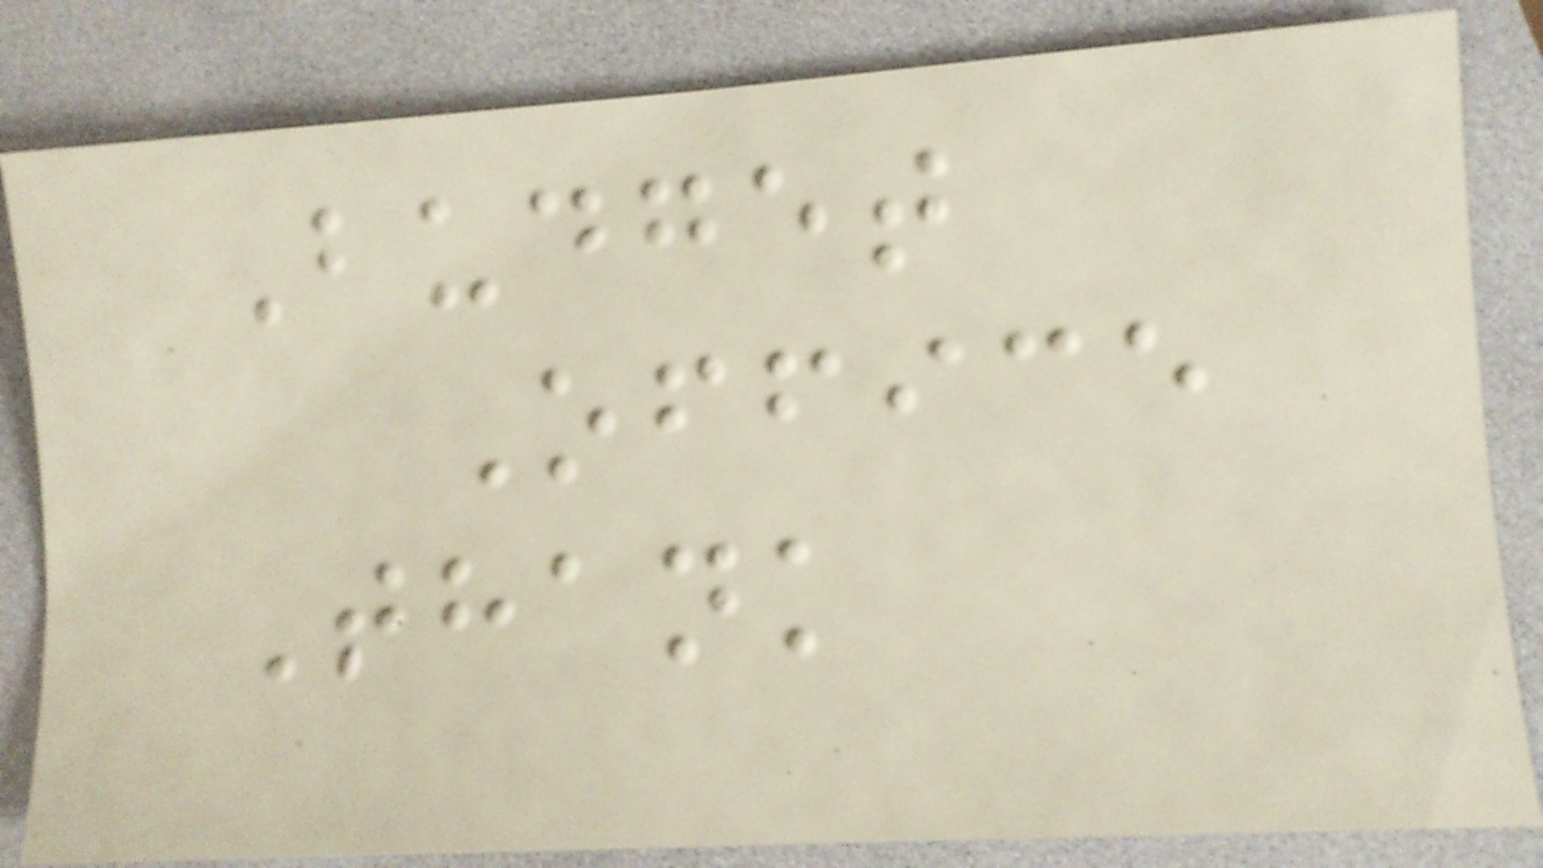Budget
Office
Thank
